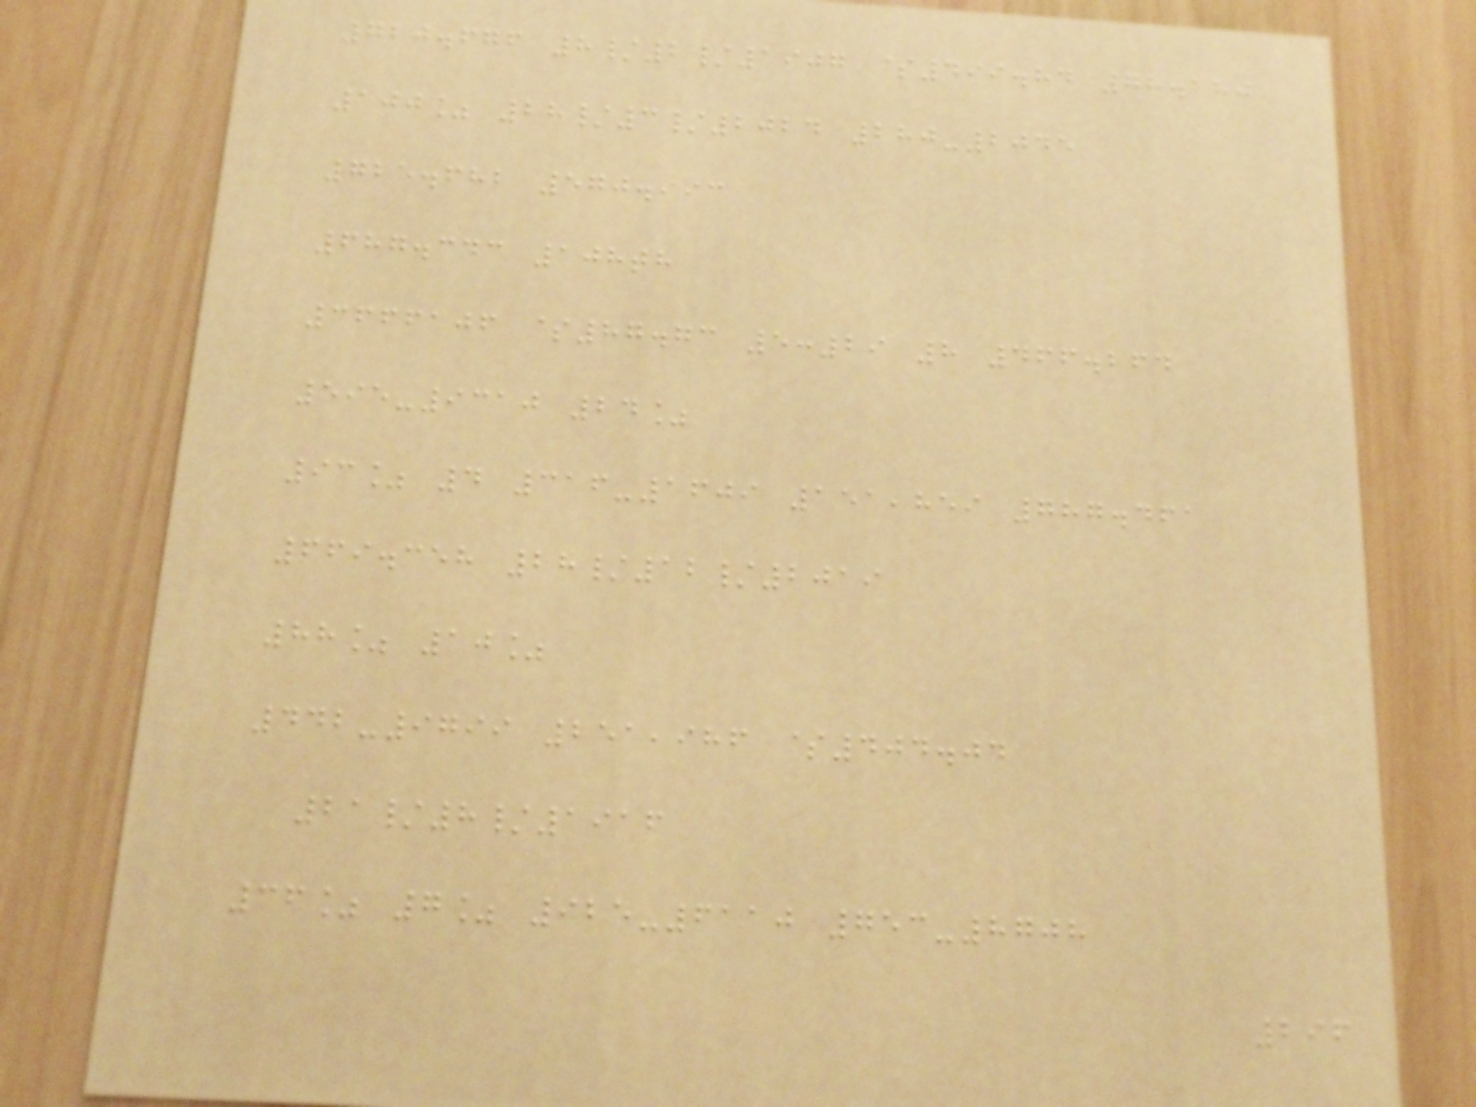720.676 8/2/1907 $499.84 78.180
100% 28/3/2024 280-2045
725.682 570.993
687.343 108th
3666106 $87.73 5:29 8 466.264
595-9310 24%
93% 4 316-1609 151,859 787.461
669.358 28/12/2019
88% 10%
442-9799 251,986 $404.04
21/8/1916
36% 7% 925-6110 753-8708
296
